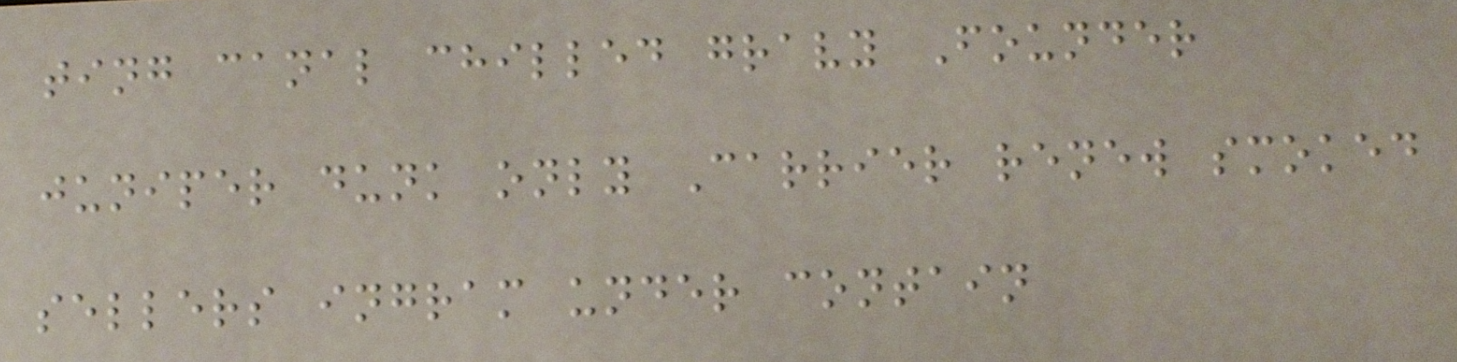ting canal chilled gravy Founder
juniper dunk only Carrier renew smoked
sellers ingram under contain
